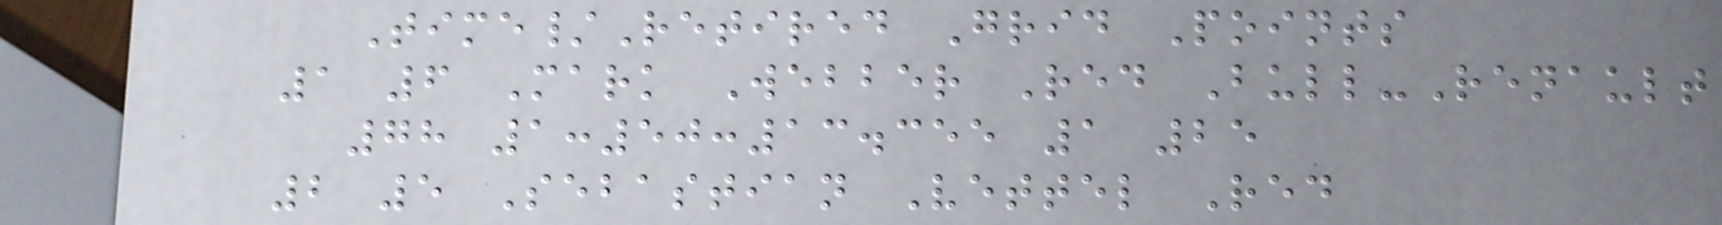Time/Retired Grid Points
1 6 Mark Webber Red Bull-Renault
78 1:50:13.355 1 25
2 5 Sebastian Vettel Red
